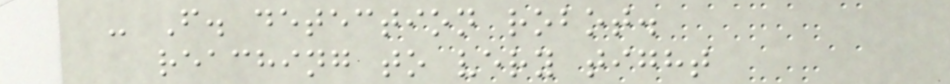- F. detection robot.
reaching to very tight
